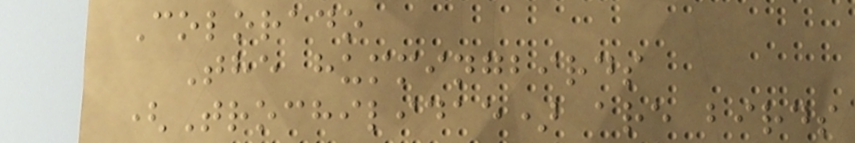Colorado
The hummingbirds
(Trochilidae) are birds
